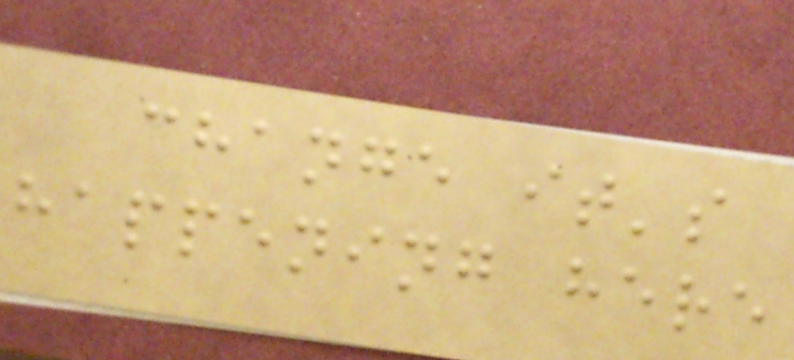change it's
happening here
